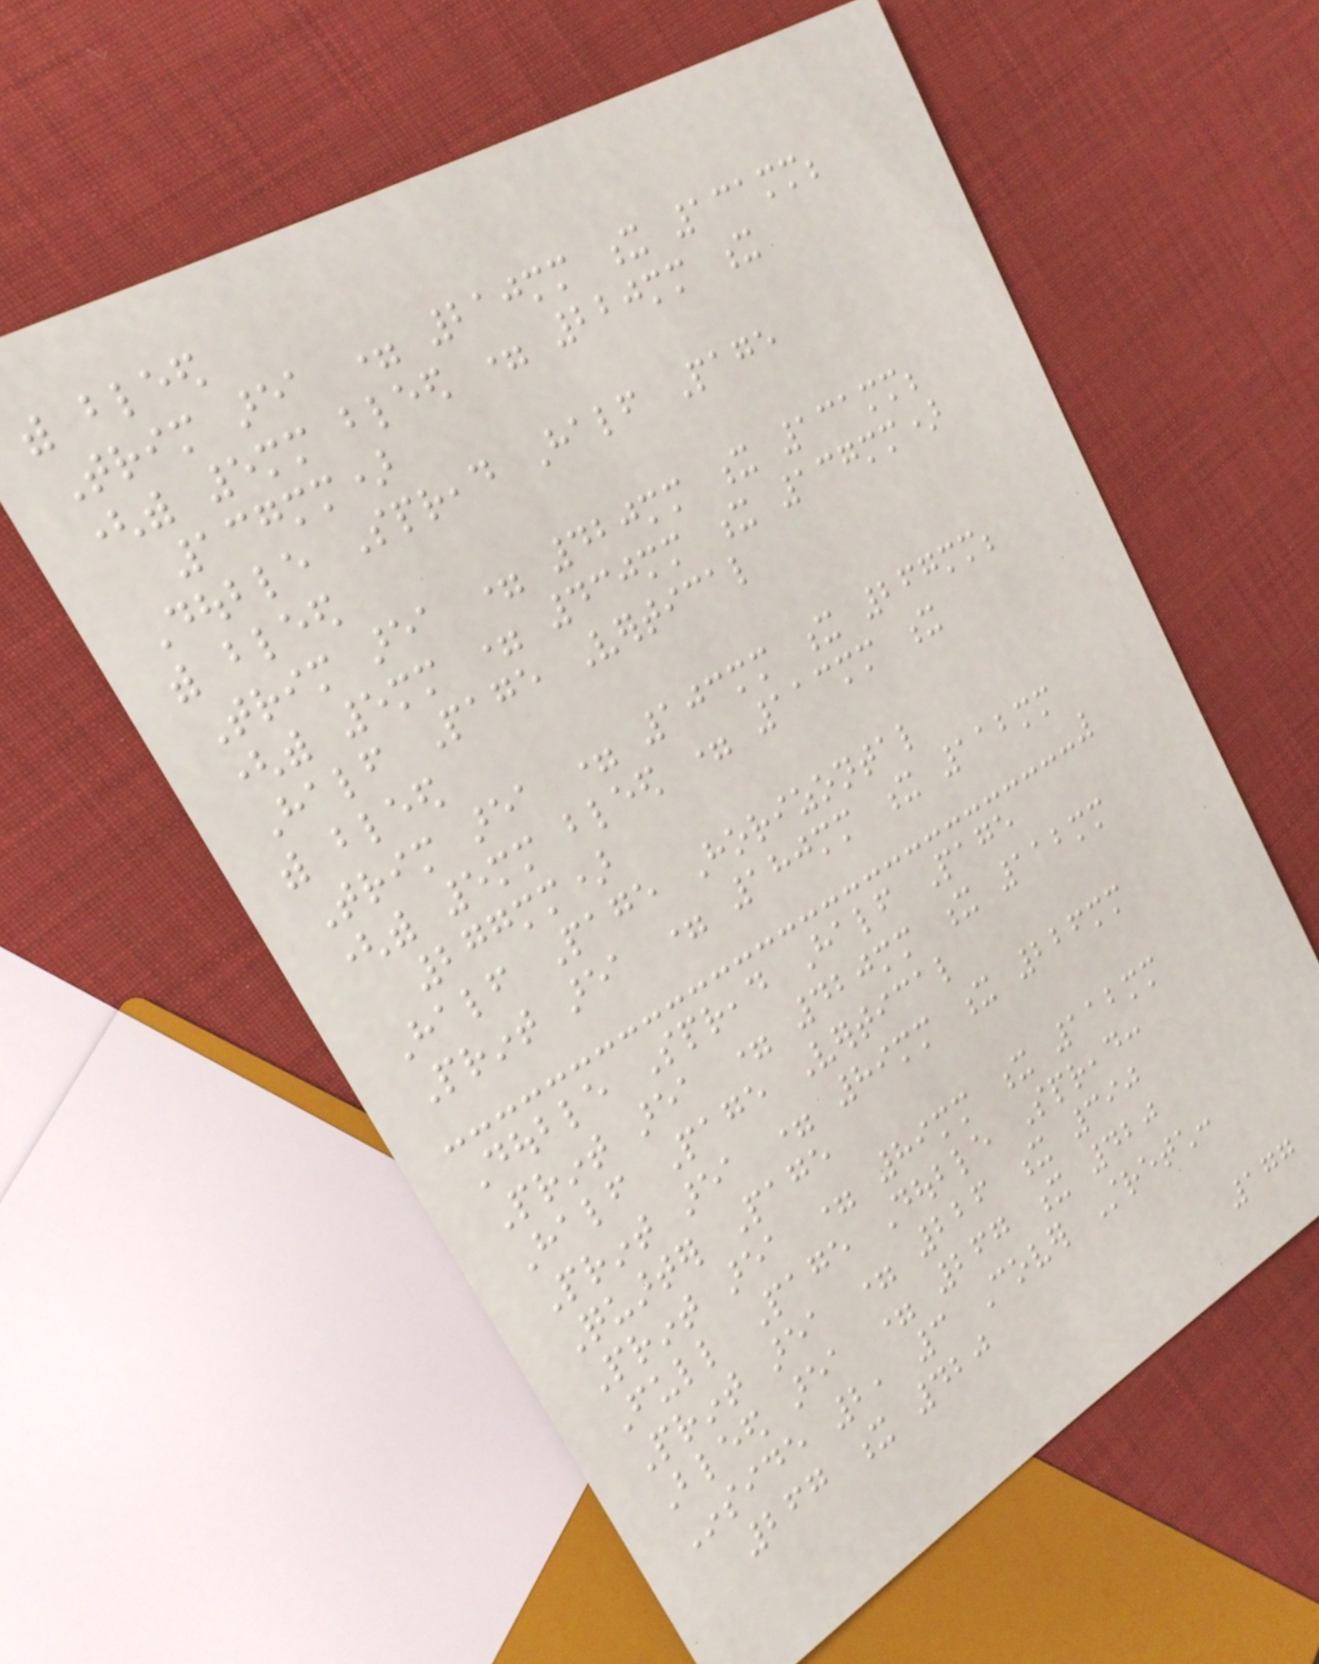with bleed
Trim area = 210mm x 131mm;
(with 5mm bleed = 220mm x
137mm)
Double Spread Half Page
with bleed
Trim area = 420mm x 131mm;
(with 5mm = 430mm x 137mm)
Half Page Vertical
with bleed
Trim area = 103mm x 267mm;
(with 5mm bleed = 113mm x
277mm)
Half Page Horizontal
Print area = 180mm x 112mm
Double Spread Half Page
Print area = 420mm x 112mm
Half Page Vertical
Print area = 89mm x 226mm
Quarter Page
Print area = 89mm x 112mm
Full Page Double Spread:
Print area = 226 x 390
Bleed area = 267 x 420
Inside 2, 3 Cover Stretch:
267 x 420
177
